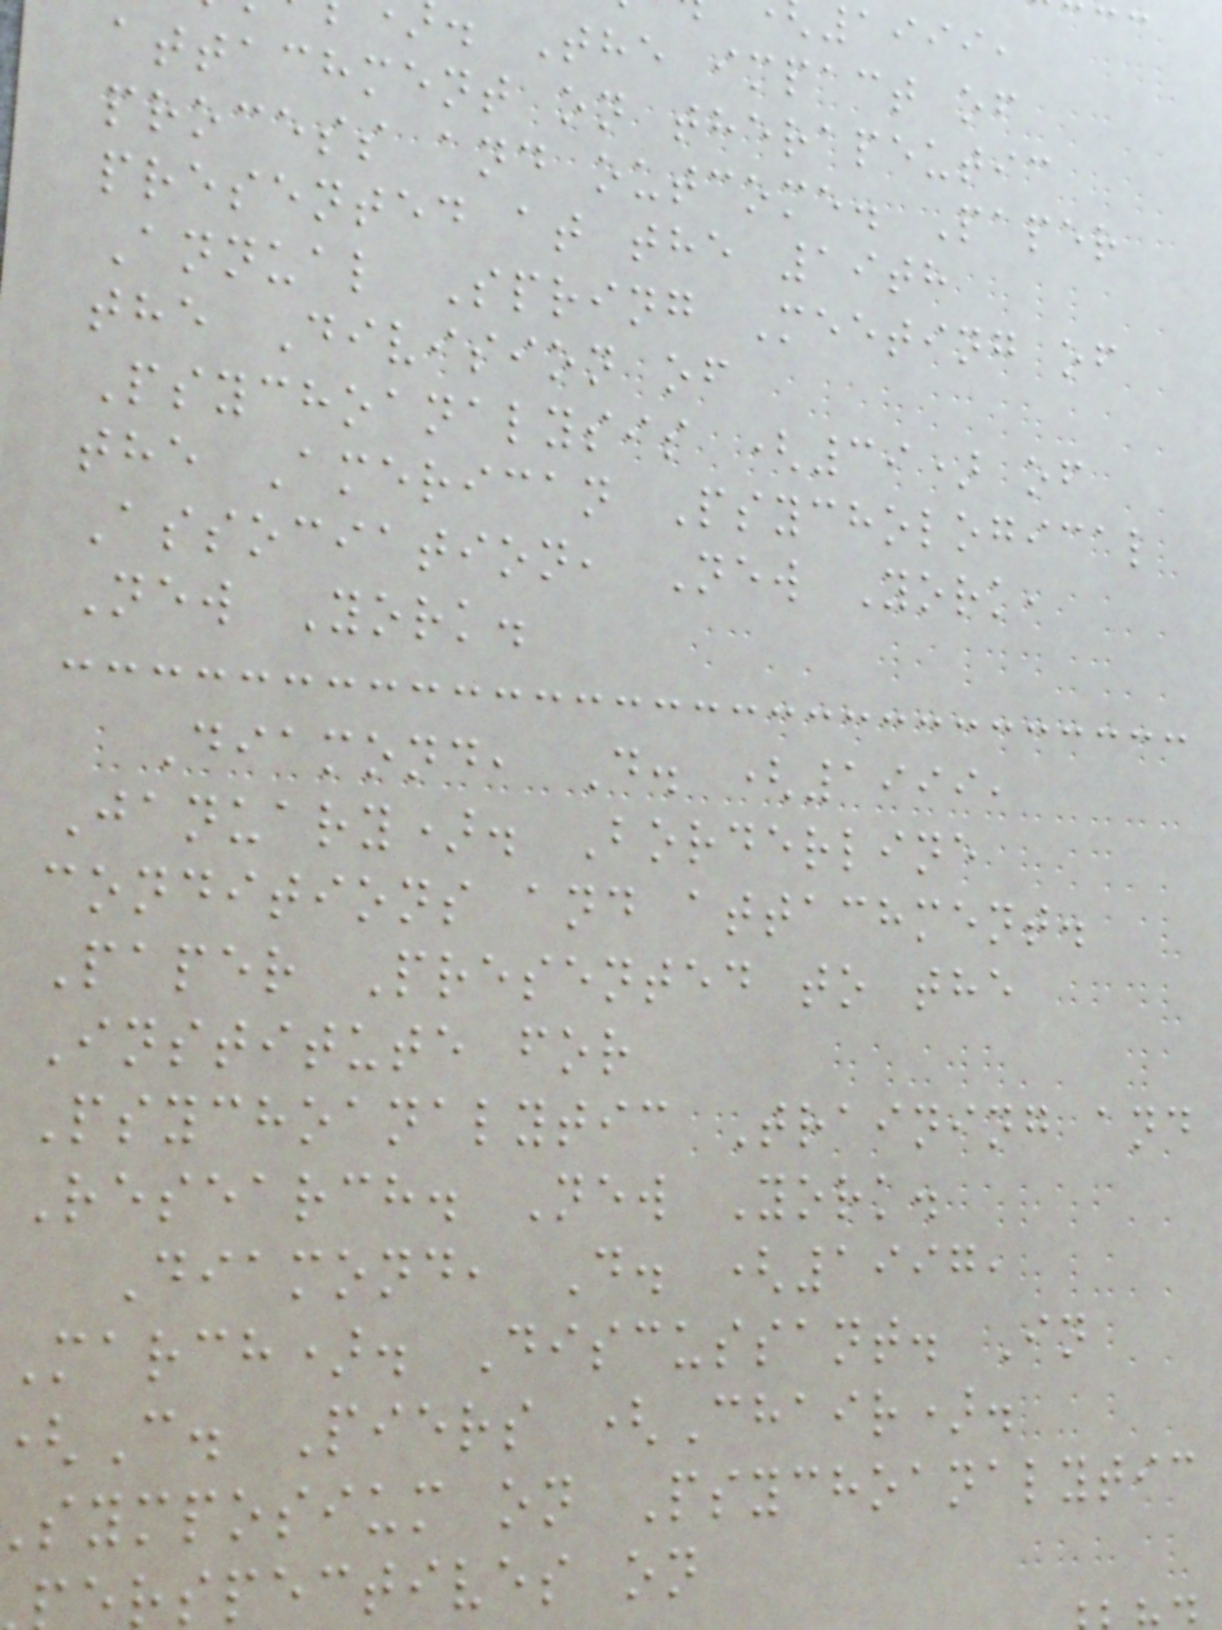1999,
. The impact of
attachment on therapeutic
process and outcome. Paper
presented at the 19th
Annual Spring Meeting of
the Division of
Psychoanalysis (39) of
the American Psychological
Association, New York,
New York.
Diamond, D. (1999,
January). Borderline
conditions and attachment.
Paper Presented to the
Institute for
Psychoanalytic Training and
Research. New York.
Diamond, D. (1997,
March). Discussant. In
C. Piers (Chair).
symposium on Psychoanalytic
rspectives on
